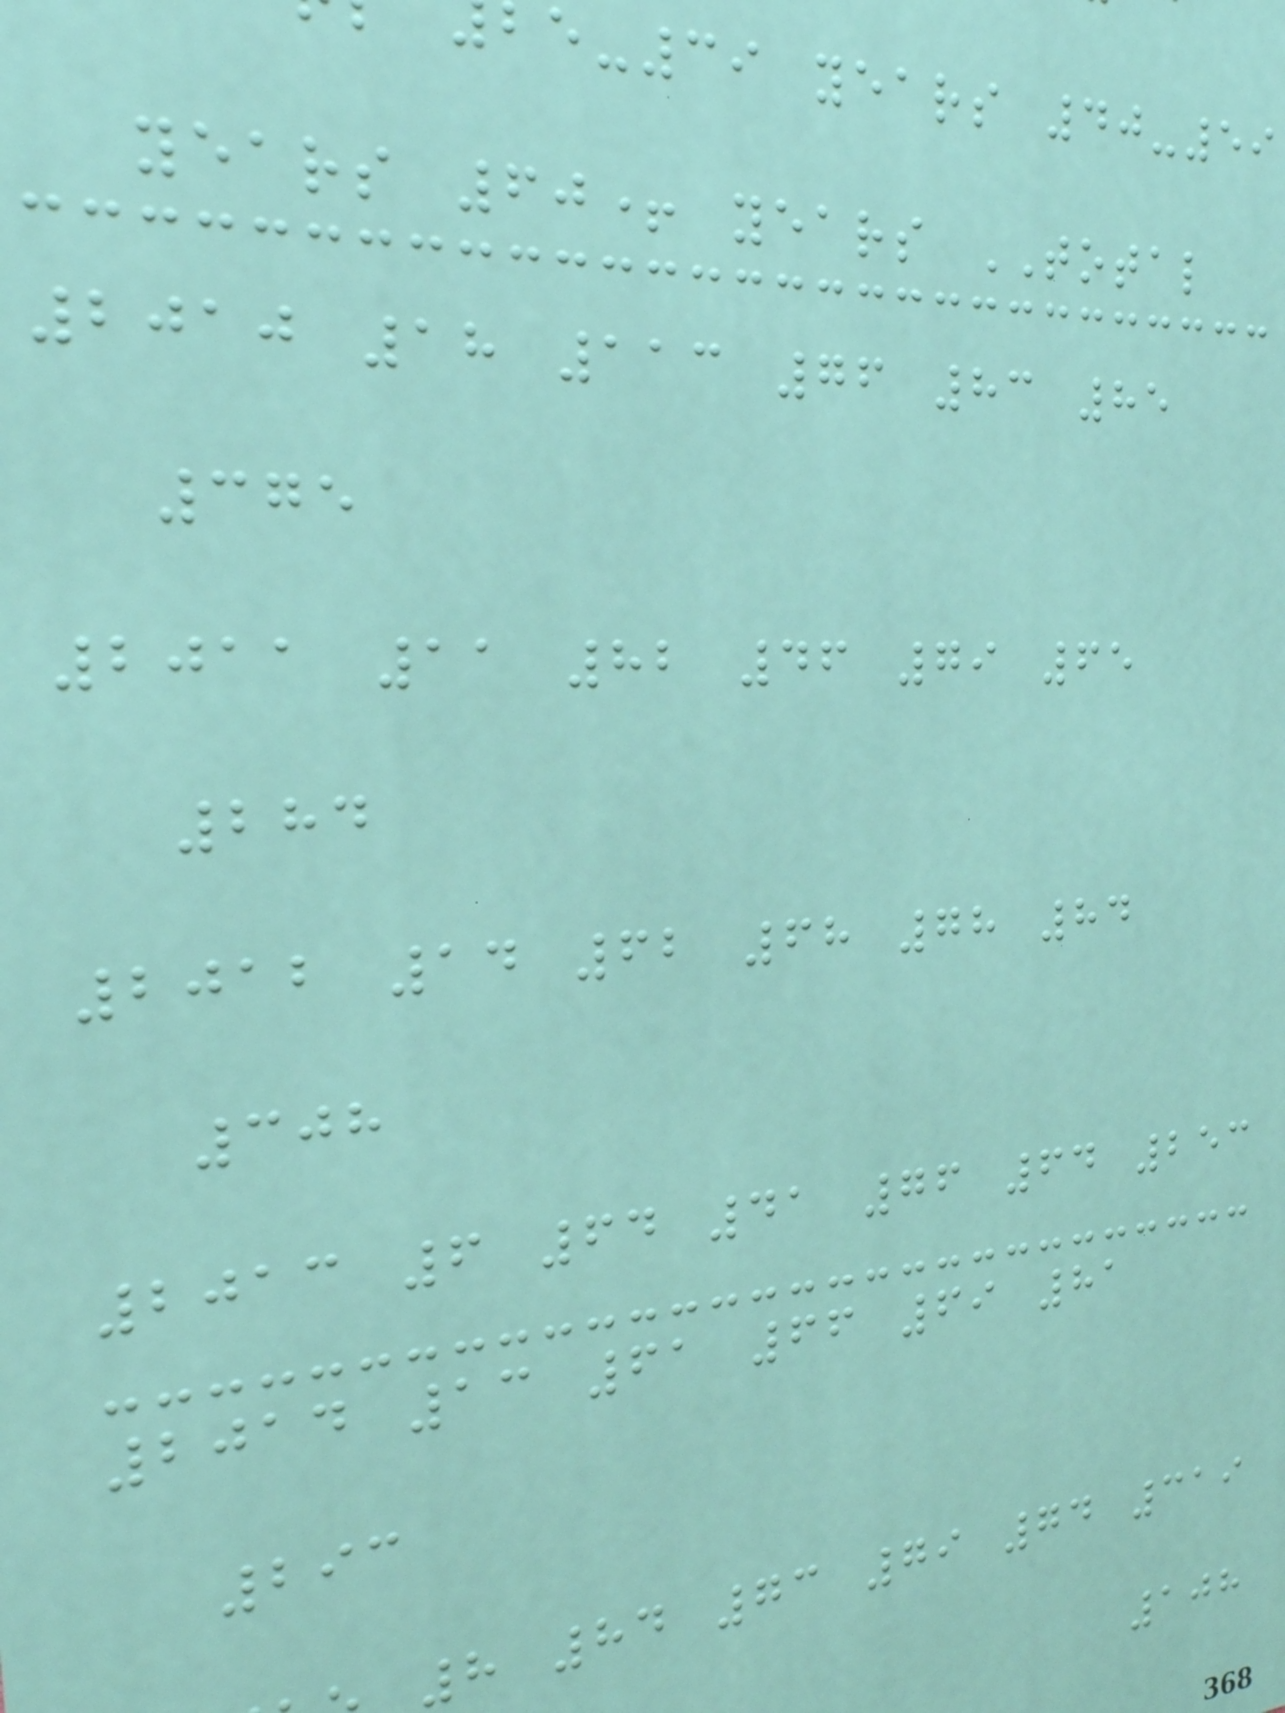-39 years 40-59
years 60+ years TOTAL
2010 18 113 76 83 85
375
2011 11 82 46 79 65
284
2012 14 62 68 78 84
308
2013 6 64 41 76 64 253
2014 13 61 66 69 81
293
8 84 73 79 74 319
108
